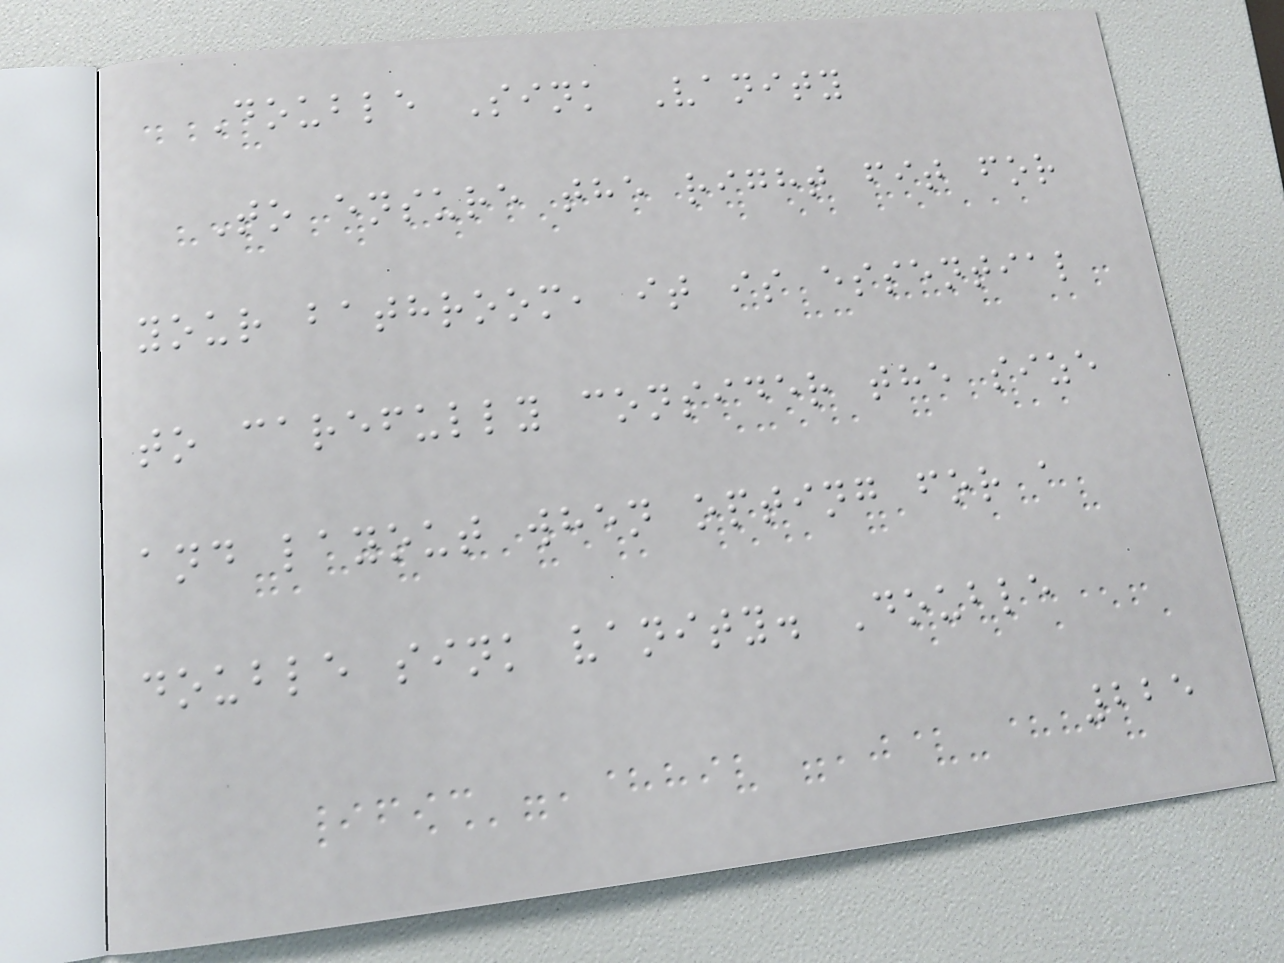Double Sink Vanity
To ensure the right fit for
your bathroom, it is essential
to carefully consider the size
and layout when opting for a
double sink vanity. Double
225
